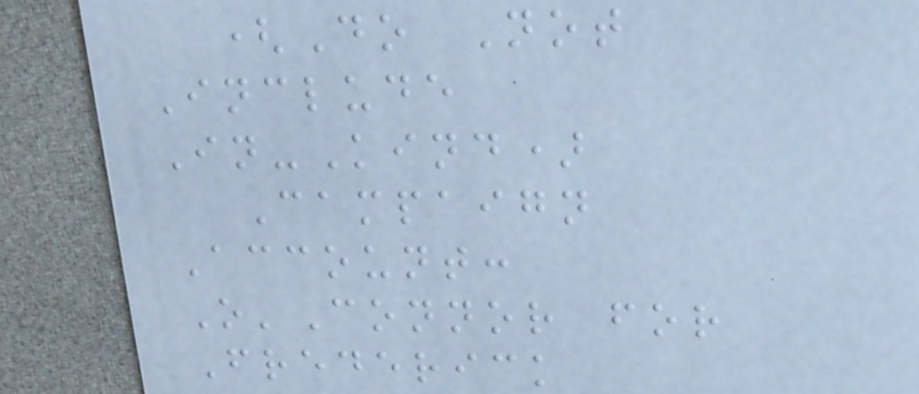(Do Not
Include
In-Kind)
Campaign
Account:
O'Connor for
Frederick
